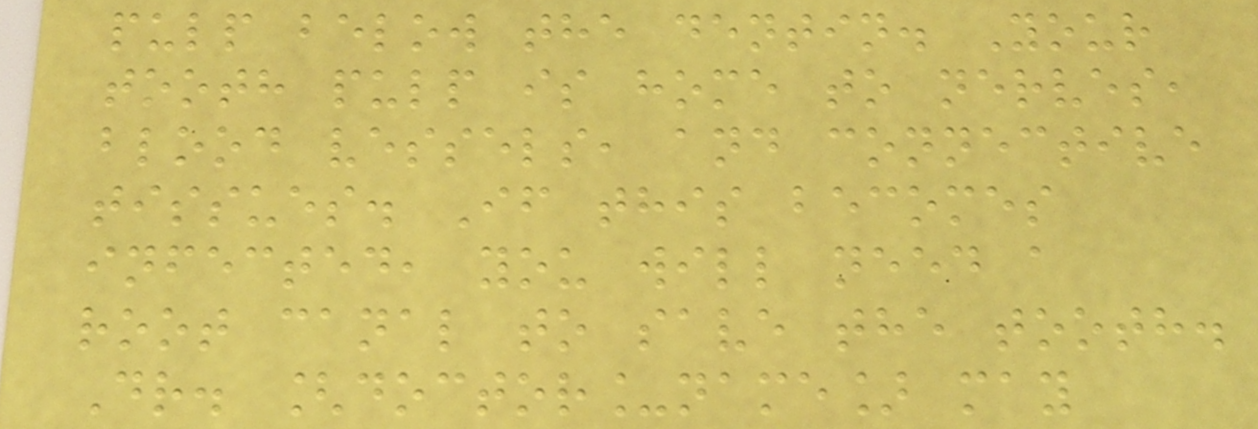pulp below the dentin. Your
tooth pulp is home to nerves,
blood vessels, and connective
tissues. If this becomes
infected, you will need a
root canal to save the tooth.
Dr. [doctor_name] may
